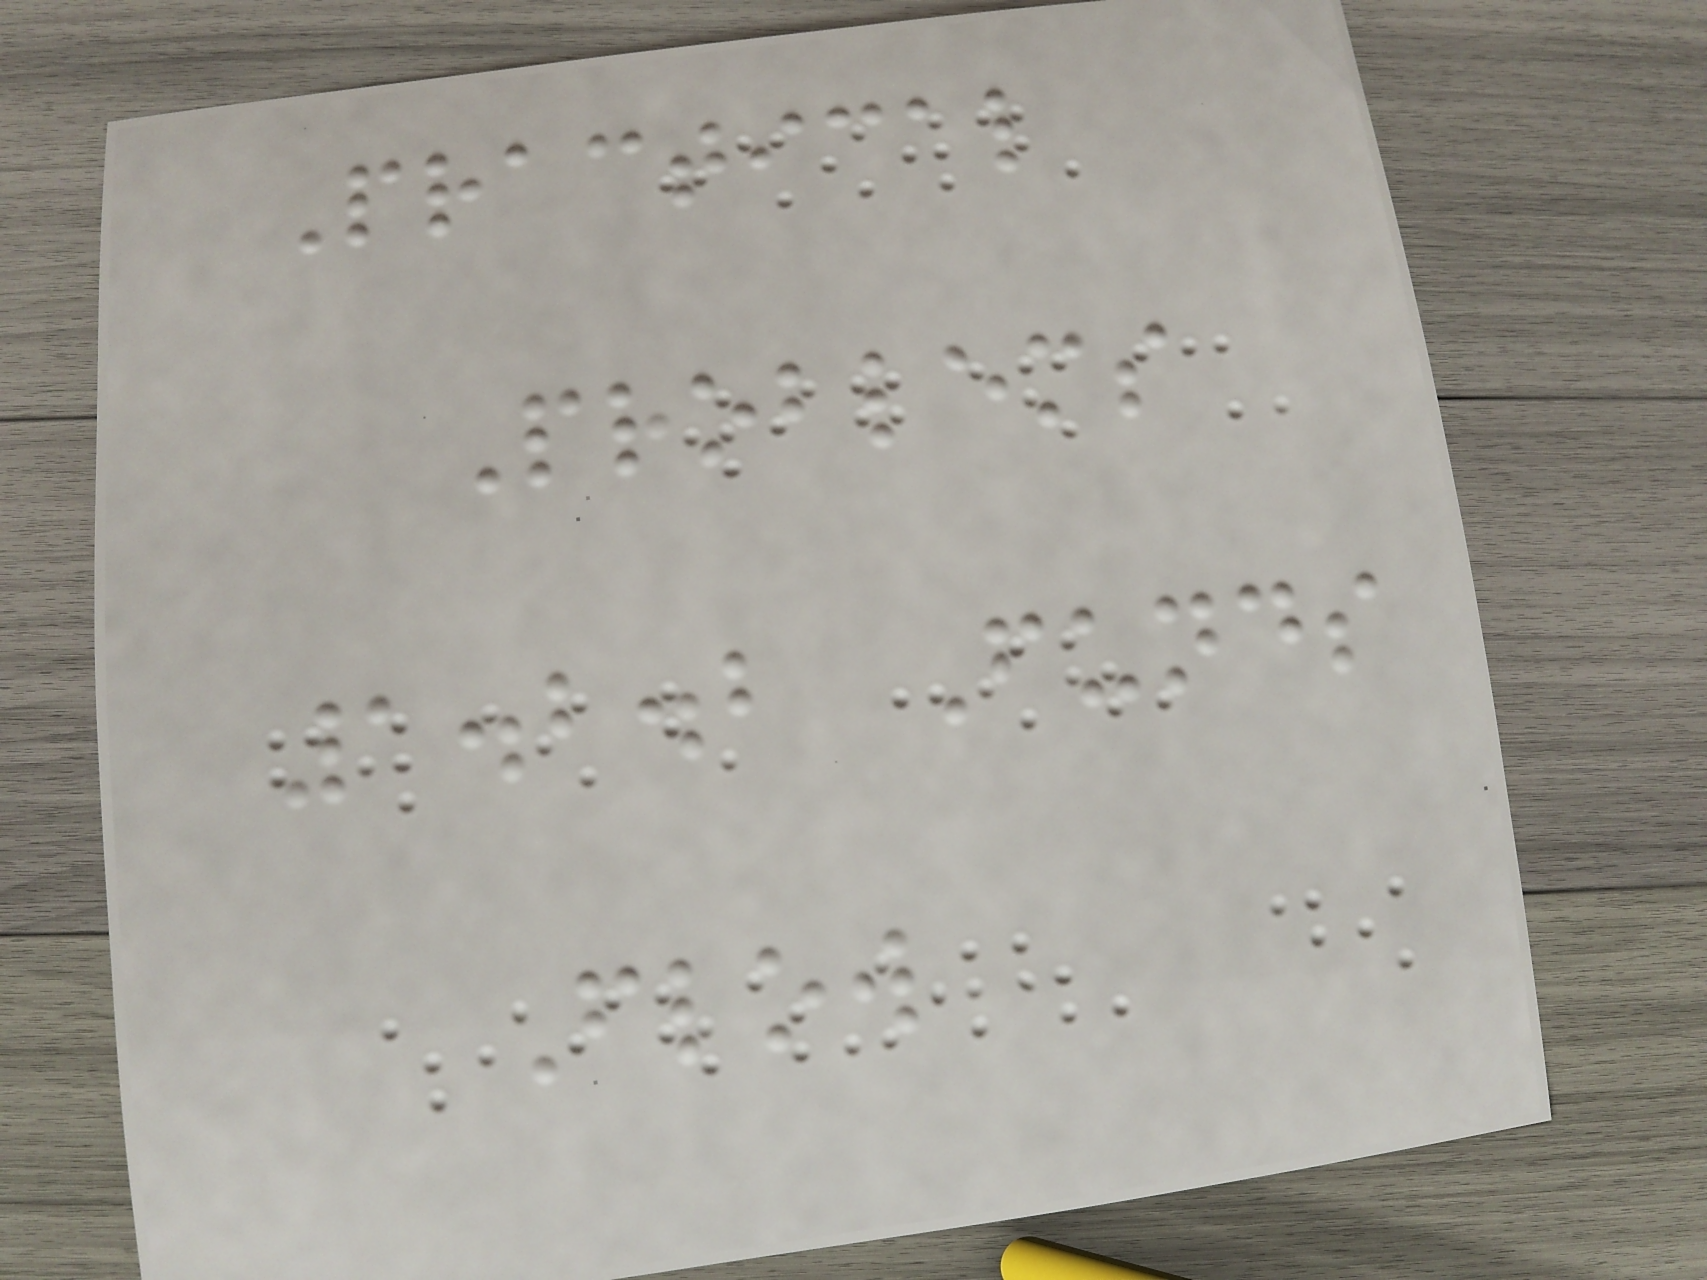Practical
Problems
1.2.2 Funds
Flow
